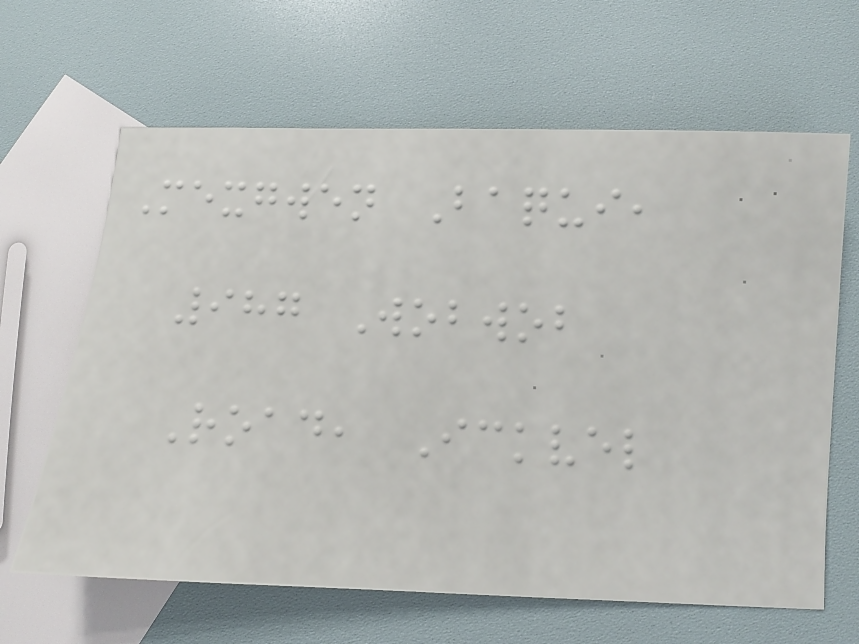Mexgwen Baqui,
987 Wobwob
Road, Ickvel
